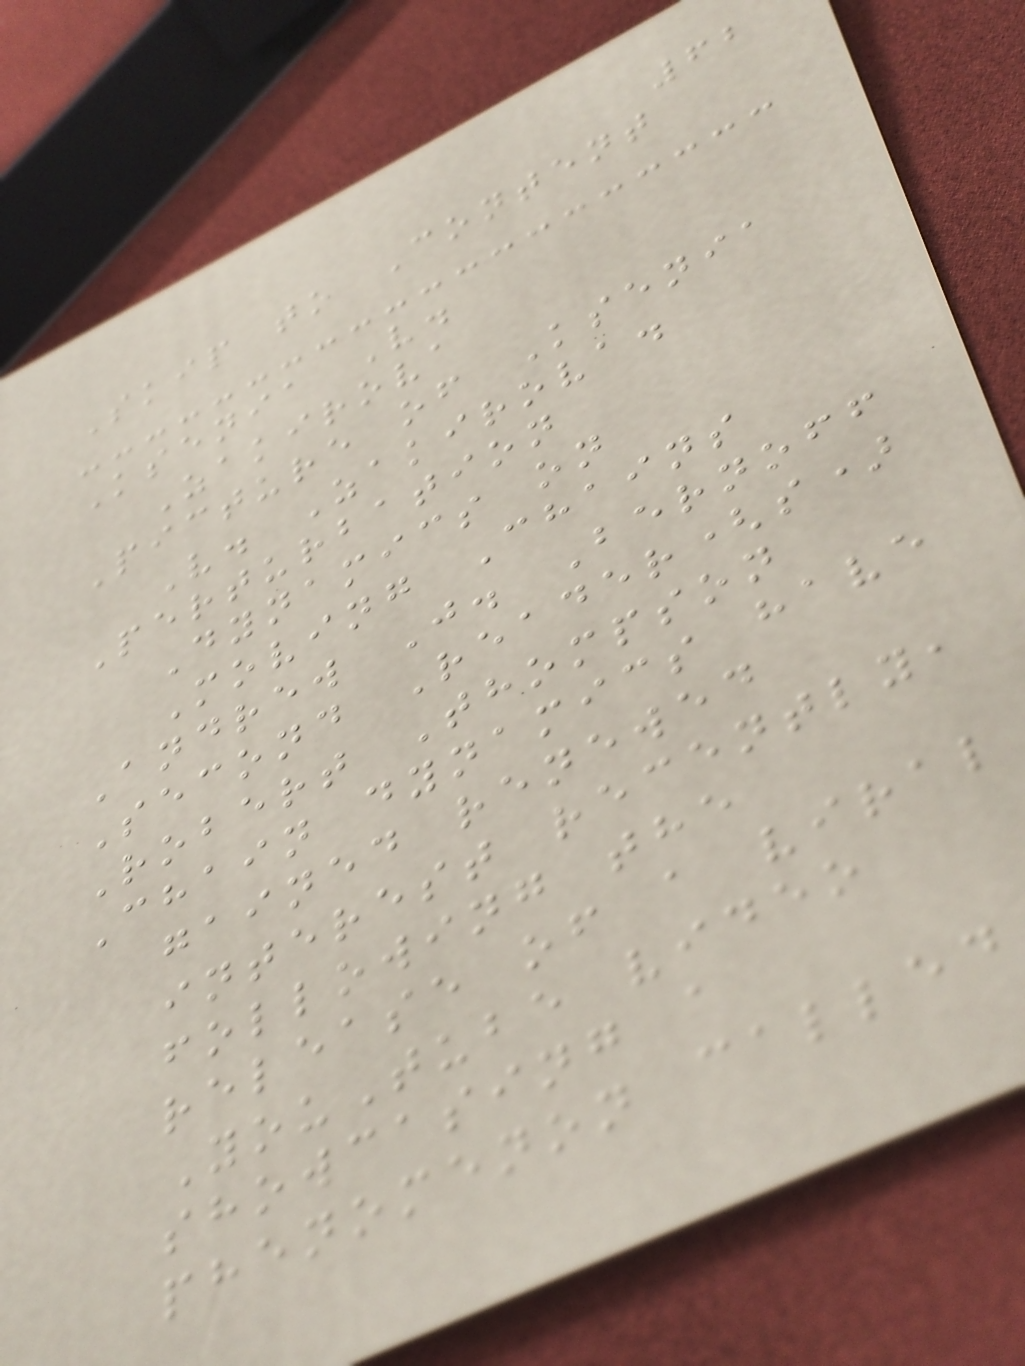62
Skip to Content
Ksenia V.
Zakirova
Picture of Ksenia
V. Zakirova.
Perturbation
Dynamics on
Moving Chains
Andrew J. Bernoff
Second Reader(s)
Robert Thompson
Chain dynamics have
gained renewed
interest recently,
following the
release of a viral
YouTube video
showcasing a
phenomenon called
